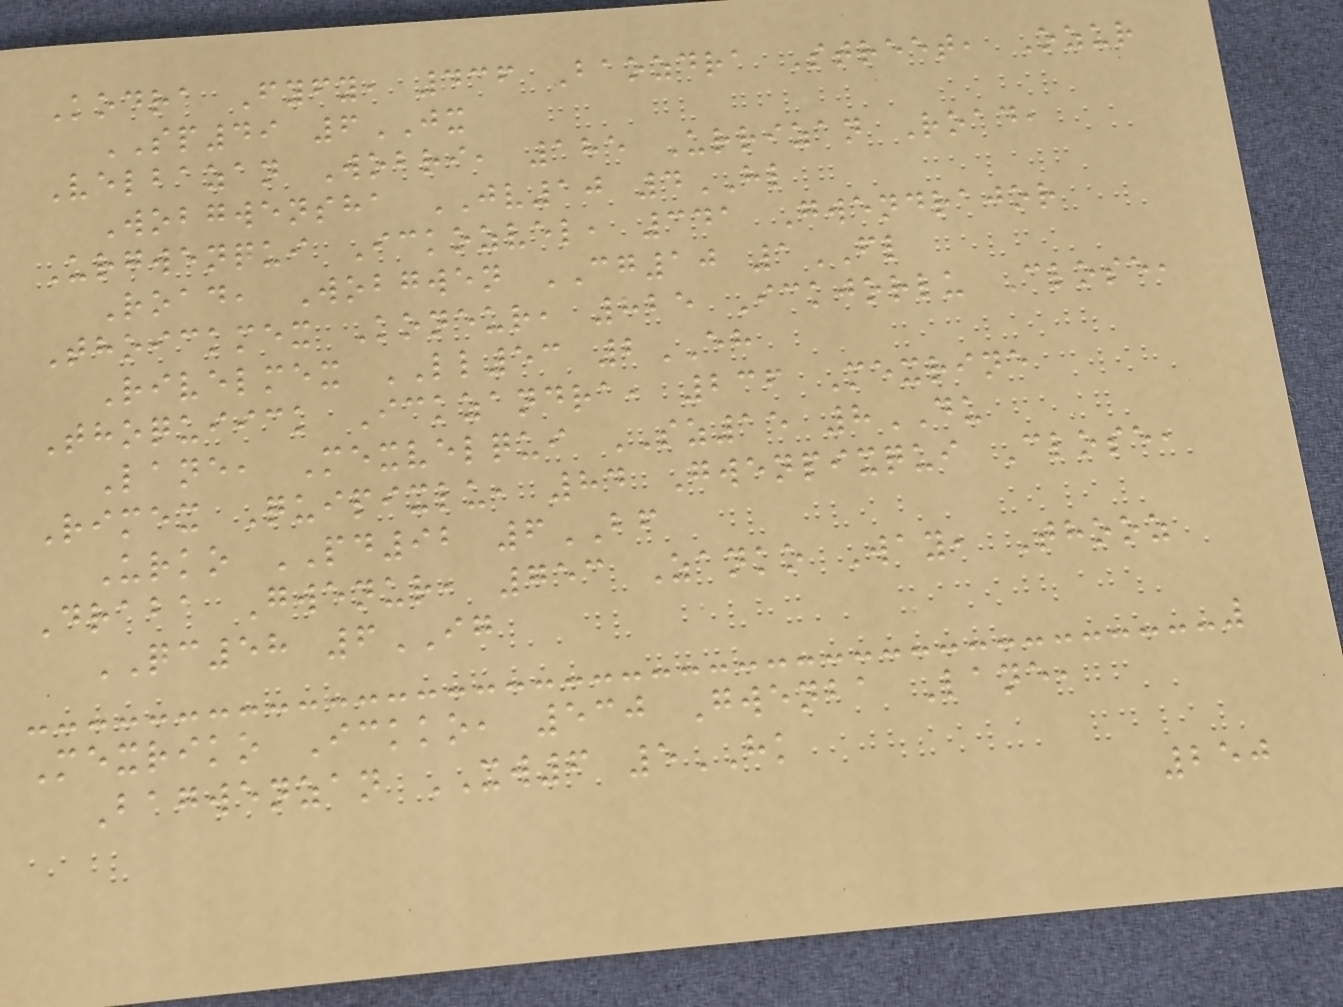Kodra Fyfy, 436 Baozdra Street, Ozur
SP49 6JX
Velbazan Wobri, 185 Urrizan Road,
Wobgwensha JV10 4HL
Urgwenqui Ickozvel, 341 Gwendrajor
Road, Wobgwen CG10 1FL
Thoickmex Koneur, 825 Ickjorlu Close,
Rivelmex LL53 2EH
Thoquiick Ickzandra, 236 Mexrine
Lane, Mexvelqui SZ15 8DU
Rimex Quipixlu, 84 Gwenpixqui Close,
Urko PD92 6BF
Draba Gwenur, 753 Zanko Way, Thooz
QC58 6IG
Mexriko Ickko, 530 Gwenba Lane,
Bagwenzan XW6 5HK
250
